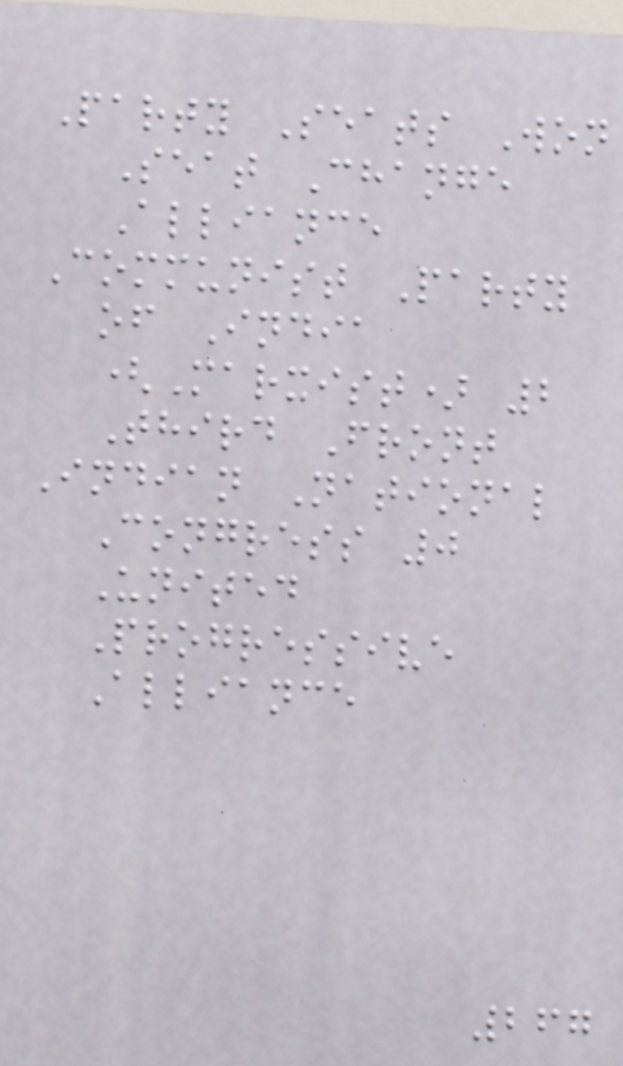Party Seats Won
Seat Change
Alliance
Communist Party
of India
(Marxist) 2
Third Front
Indian National
Congress 0
United
Progressive
Alliance
267
